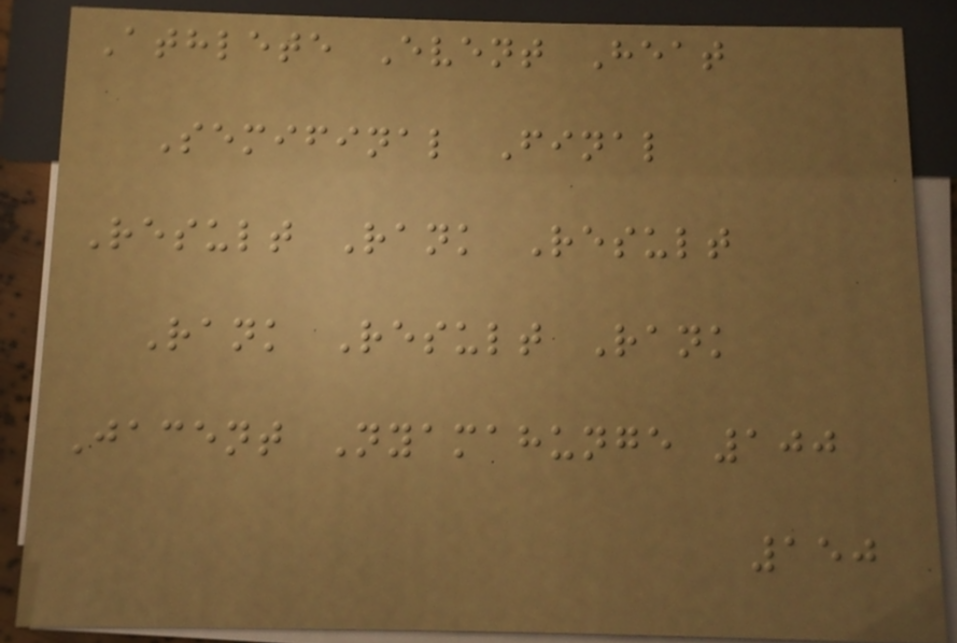Athlete Event Heat
Semifinal Final
Result Rank Result
Rank Result Rank
Jacent Nyamahunge 100
150
